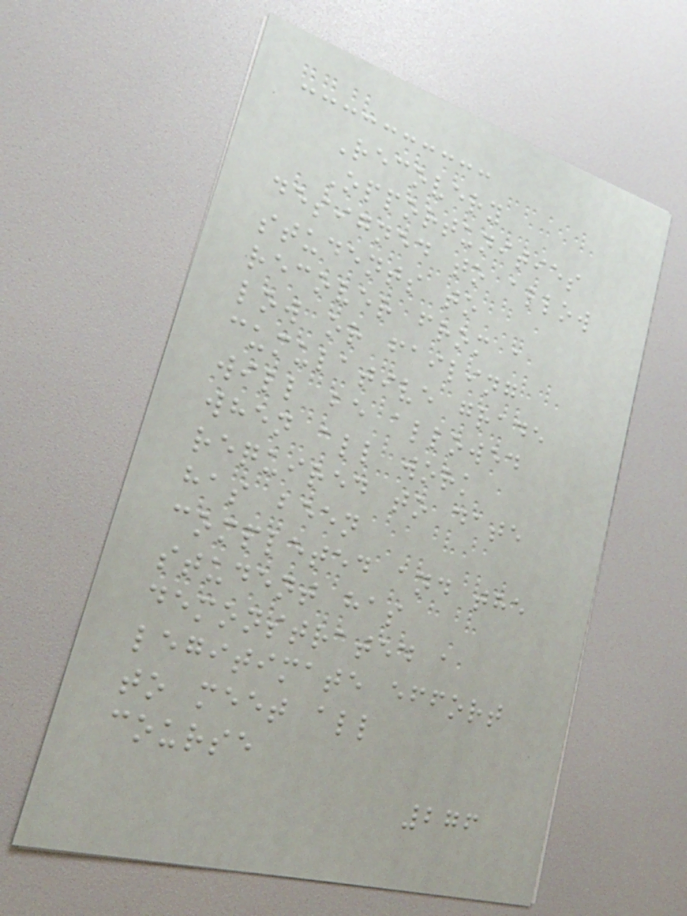Recovery
Opportunities
designed to allow
students to
recover from a
low or failing
cumulative grade
will be allowed
when all work
required to date
has been
completed and the
student has
demonstrated a
legitimate effort
to meet all
course
276
